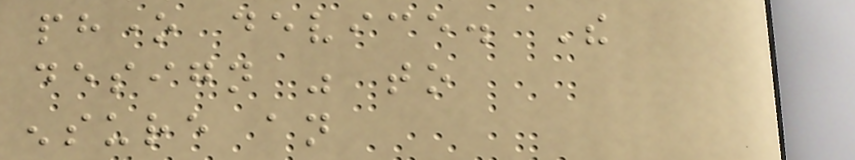phone device. The
design was to
ensure an
